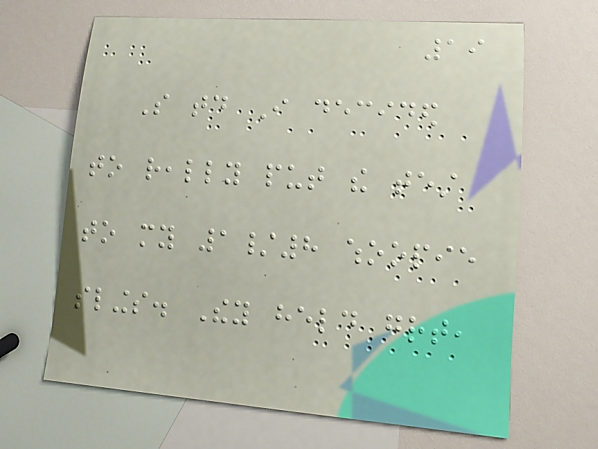19
So today I decided
to really put the test
to my 1/8 whoopie
slings. They held great,
